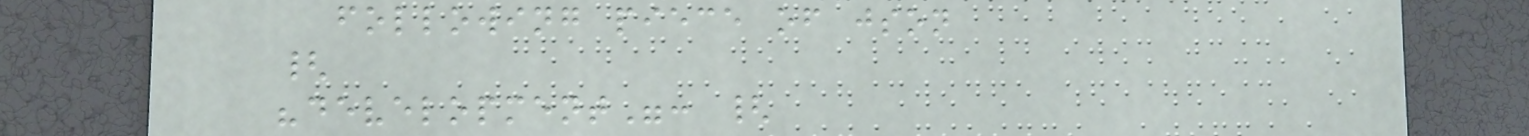following piece of json
{
"development": {
